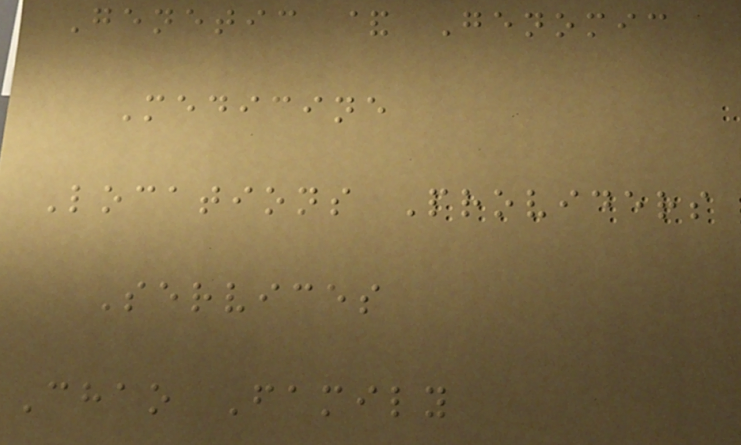Genetic & Genomic
Medicine
Locations Providers
Services
Chao Family
